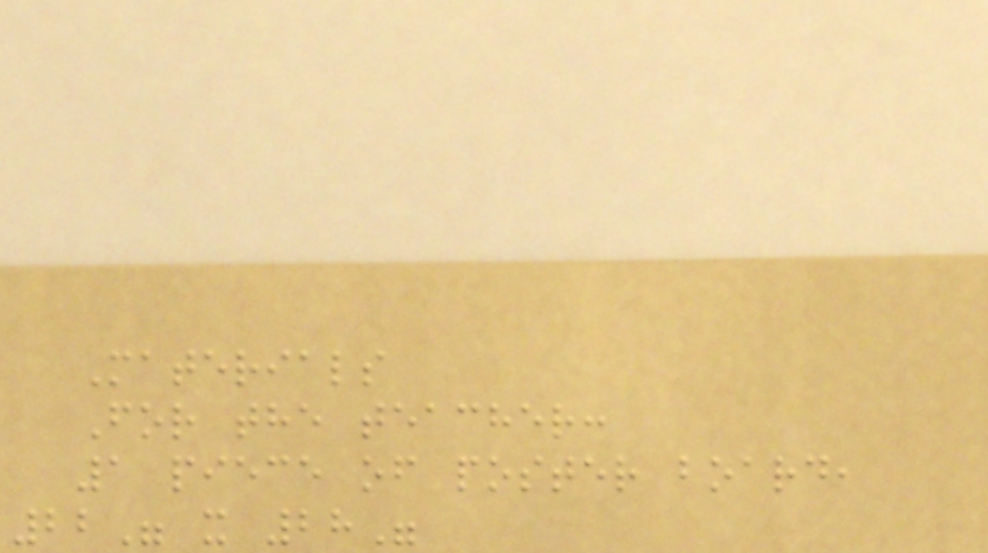Materials
For the teacher:
1 piece of poster board,
22" x 28"
